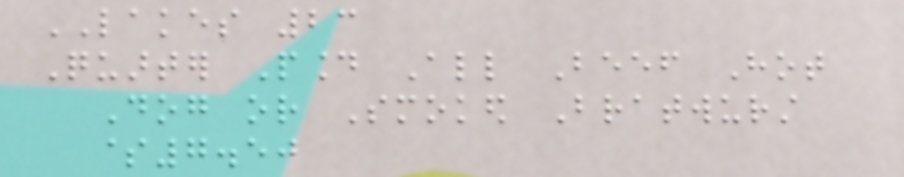LAKES 23
Quarter Pound All Beef Hot
Dog or Smoked Bratwurst
$7.50
